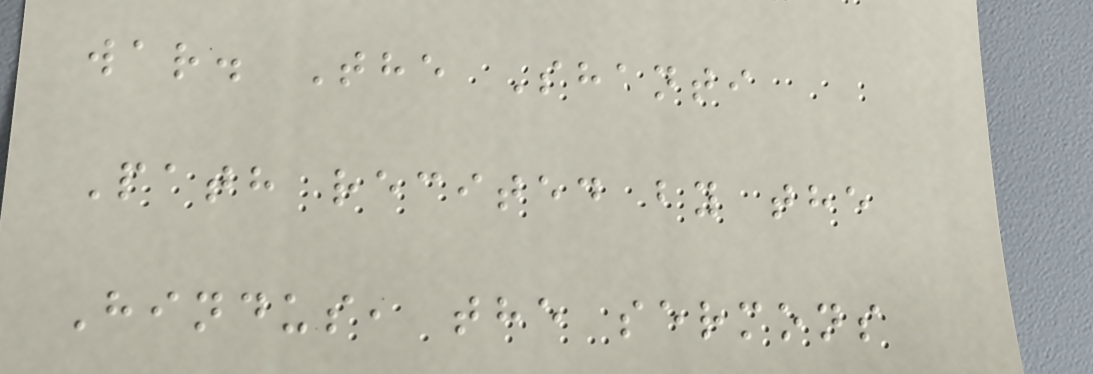war. The Shanti
Path recited by the
Hindus, the sermons
